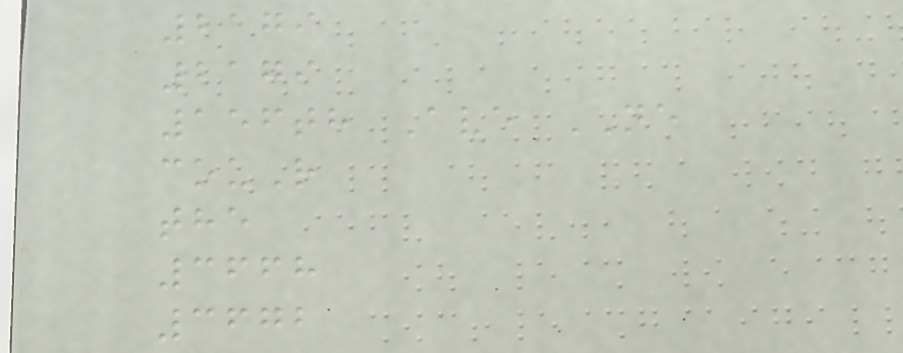2179
2179
156th Ave NE
couR
the
3668
3672
